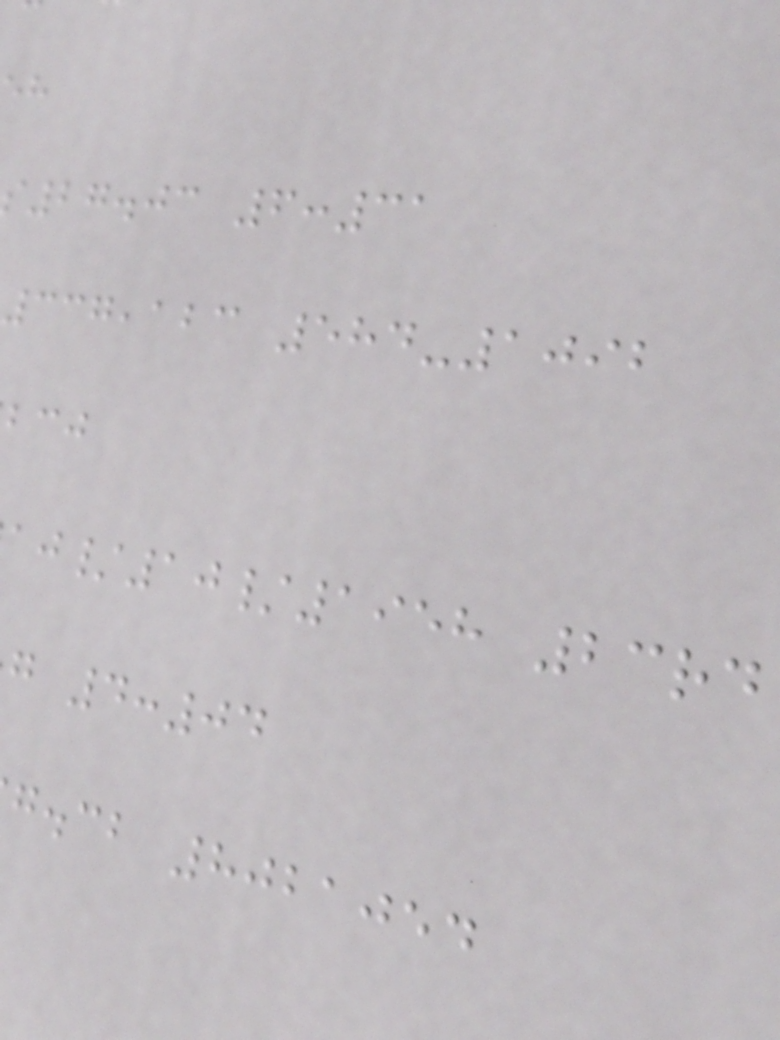27.03 6:31
337,123 584-1092
/10/1958 23rd
g 4:04
g.cb 8021054
